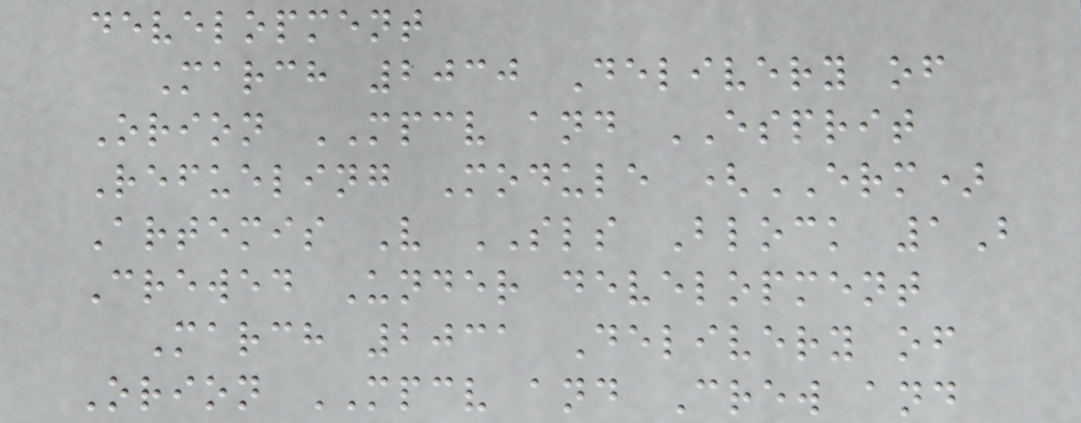development
March 2030 Delivery of
Orion MPCV and ESPRIT
Refueling Module (ERM)
Artemis V SLS Block 1B
Crewed Under development
March 2031 Delivery of
Orion MPCV and Crew and
